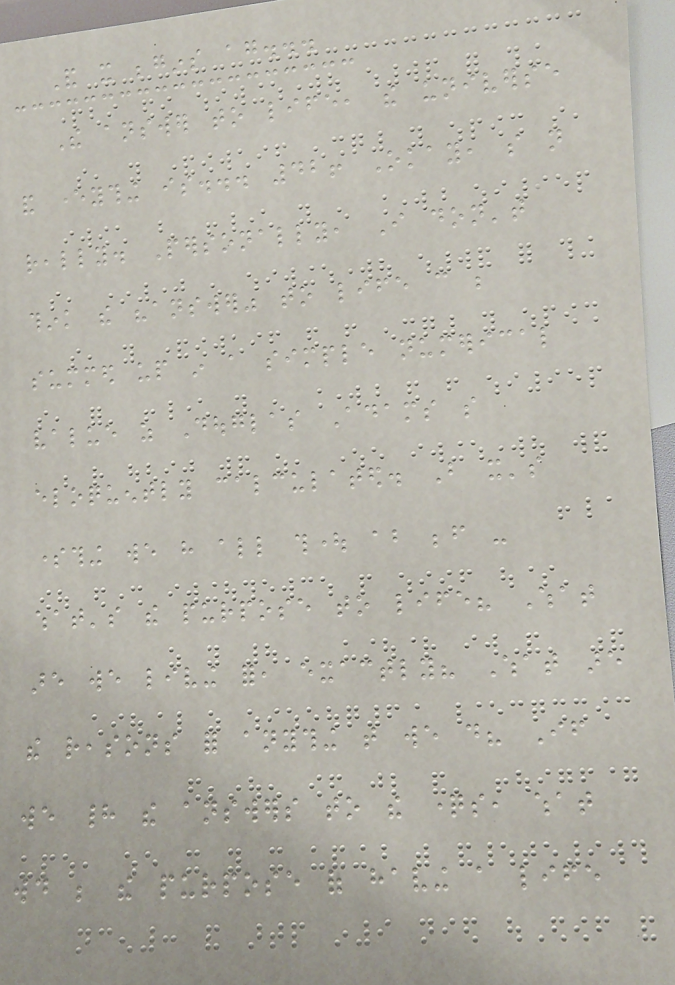And it begins again...
The answer to life, the universe
and everything is... 42! Okay, so not
really. Personally, I don't
think the "answer" to life can be
summed up in a simple numerical
value as Douglas Adams so
eloquently calculated. But it's
something we have all thought about before -
what's the purpose to life? What
are we living for, exactly? What are
the reasons for anything that we do? If
we had the answers to the questions, what
would be the purpose of having a life
